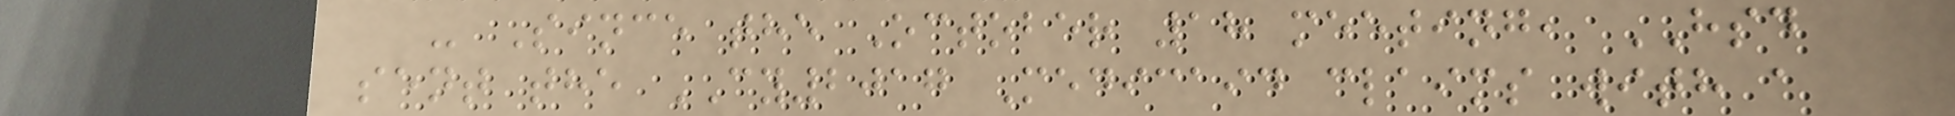- Since the October 18 meeting, HSD
sent the CY2017 Medicaid claims with a
